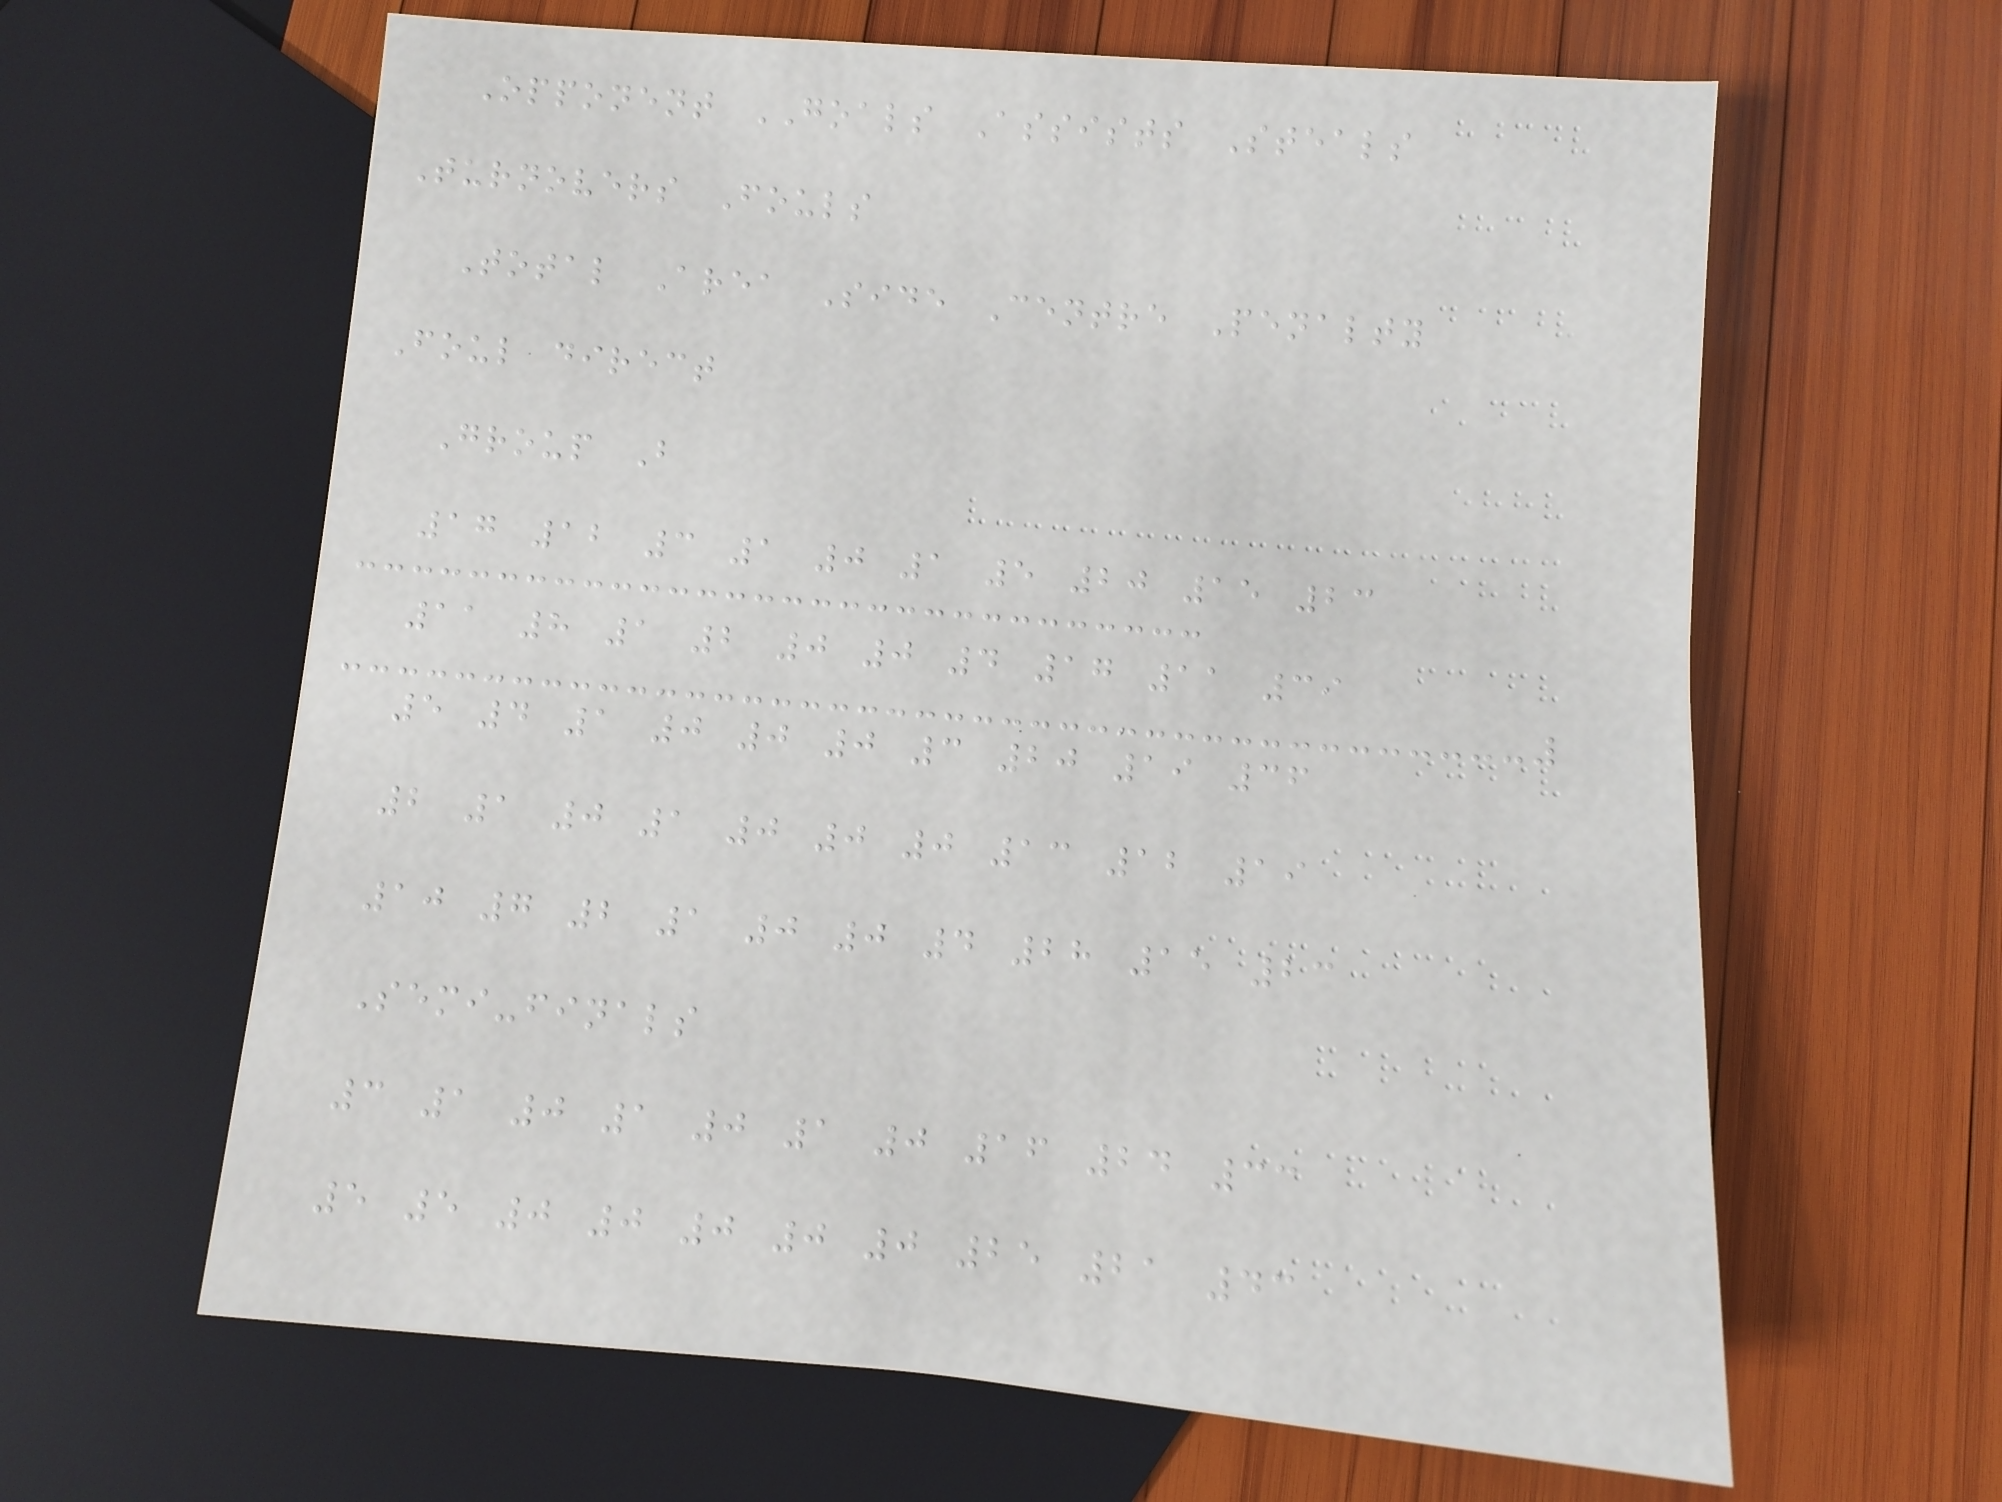Opponent GOALS Assists Steals
Turnovers Fouls
Total Area Side Centre Penalty
Foul direct
Group B
17 12 3 1 0 1 5 20 15 23
11 8 1 2 0 0 4 17 11 39
5 4 1 0 0 0 3 20 19 36
2 1 0 1 0 0 0 13 12 19
10 7 2 1 0 0 4 28 15 23
Semi-finals
3 1 0 1 0 1 0 16 24 33
5 5 0 0 0 0 0 25 21 43
